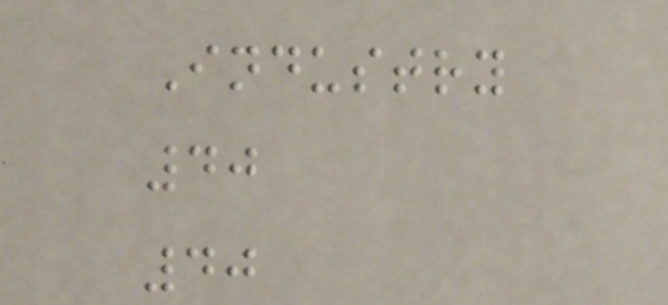Industry
40
40
